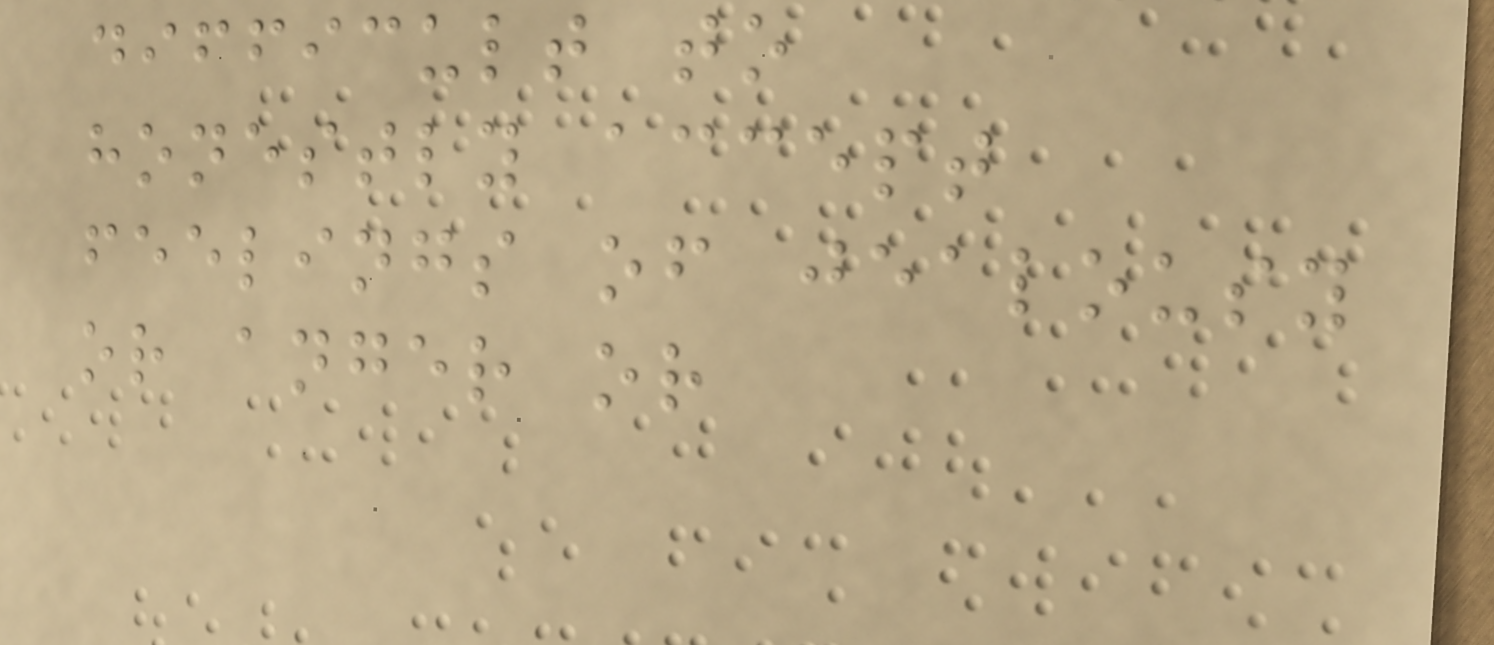difficult to
honestly accept
feelings of jealousy
or anger or
